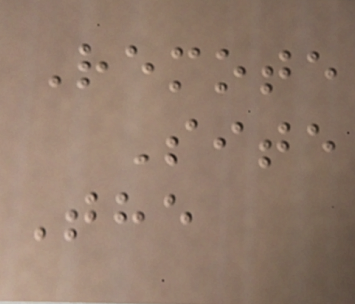Remote
Site
The
